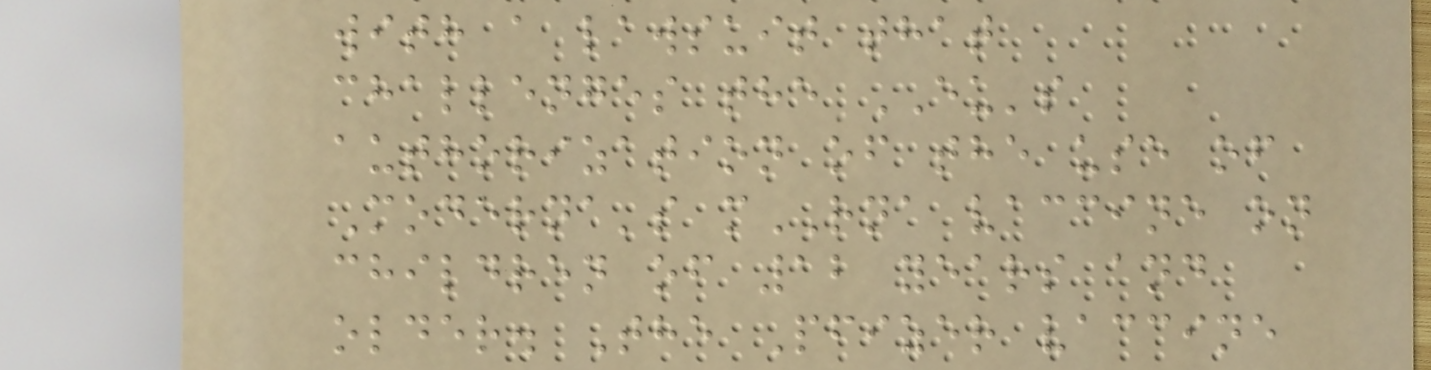with a lawsuit that
challenges the EU's
authorization of the use of
Moderna's mRNA vaccine on
children of 12 years and
older. The Pfizer vaccine
